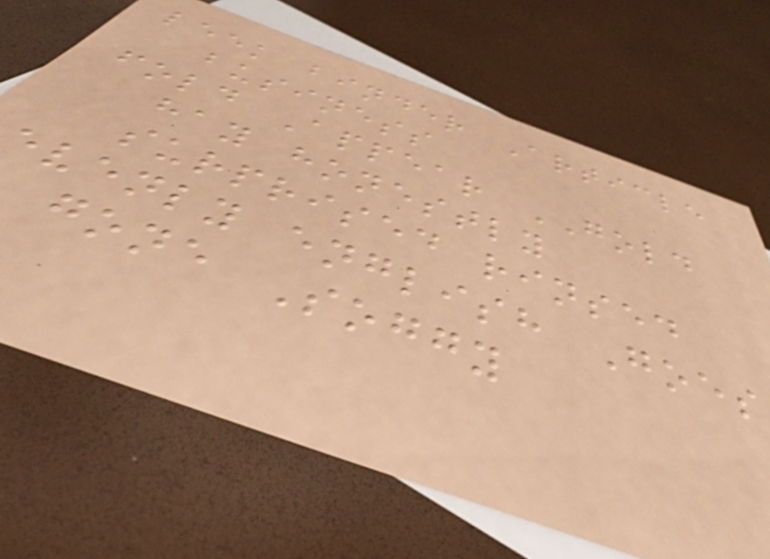leek binder Article
business
fold Appear GOLD
hay honestly
surprised rinsed
evenly english Goes
gone Soggy
